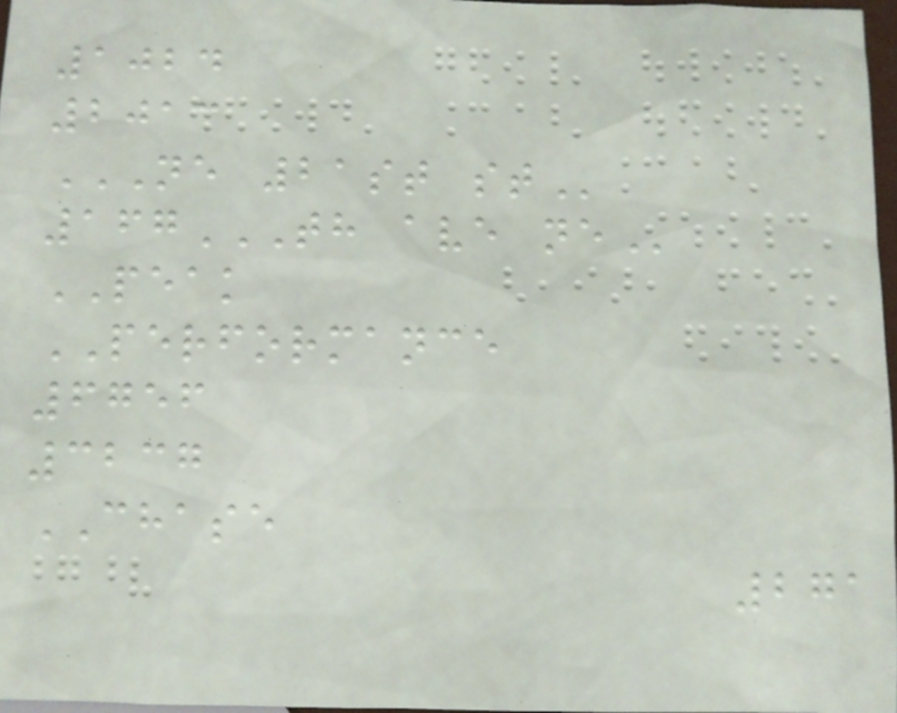1024
2013
NE 21ST ST
167TH AVE NE
PEAK
PERFORMANCE
6756
3237
CHASE
271
